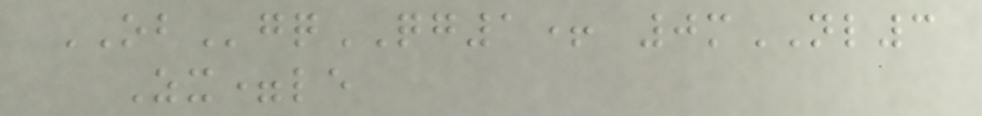OBgqQG1+ 0mNL3
Zx=le
